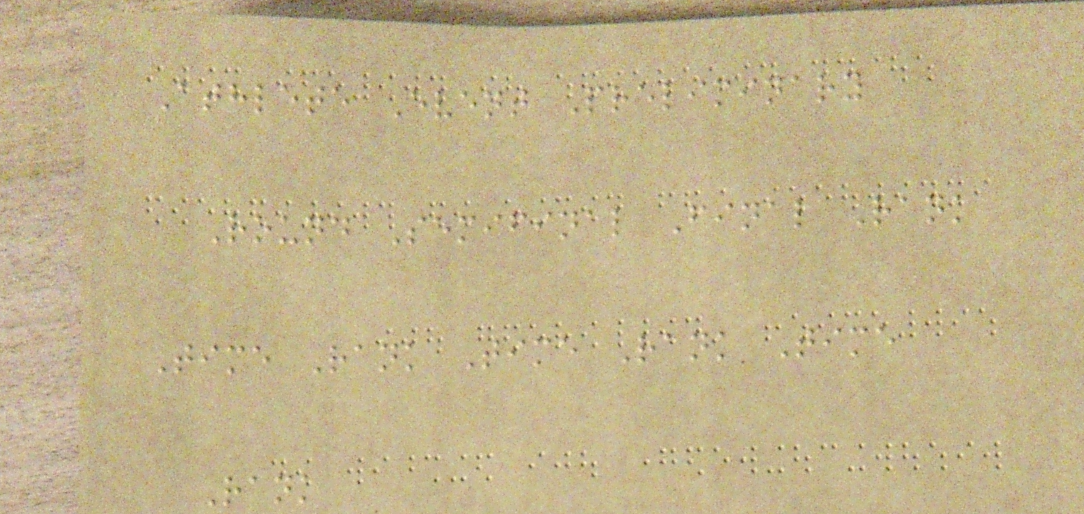Athlete Event Preliminary
Round Semifinal Final Rank
Time Rank Time Rank Time
Rank
